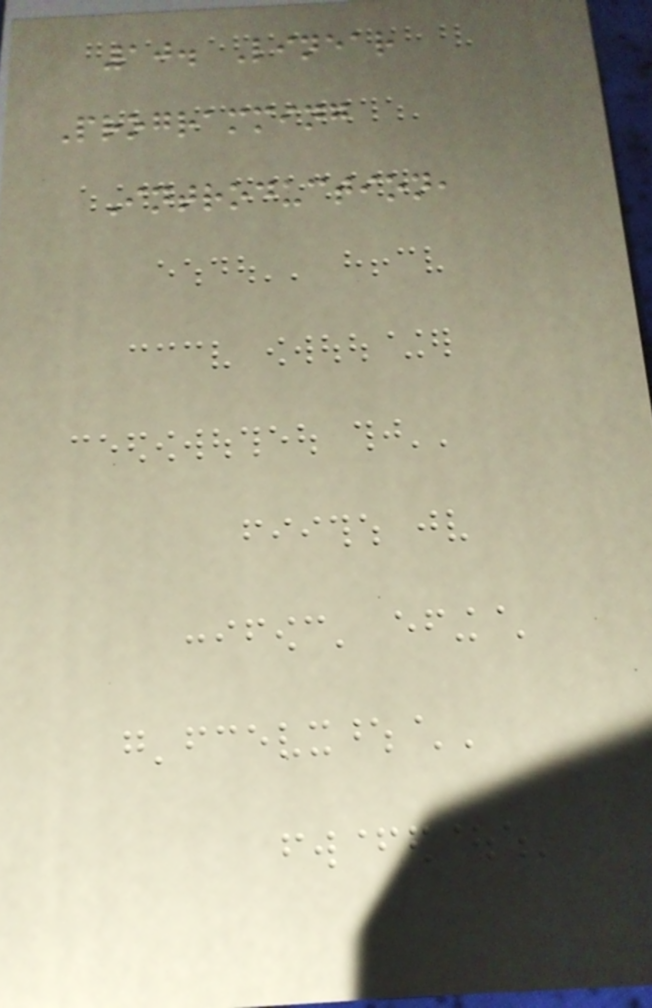10. Linear
Programming
Introduction,
